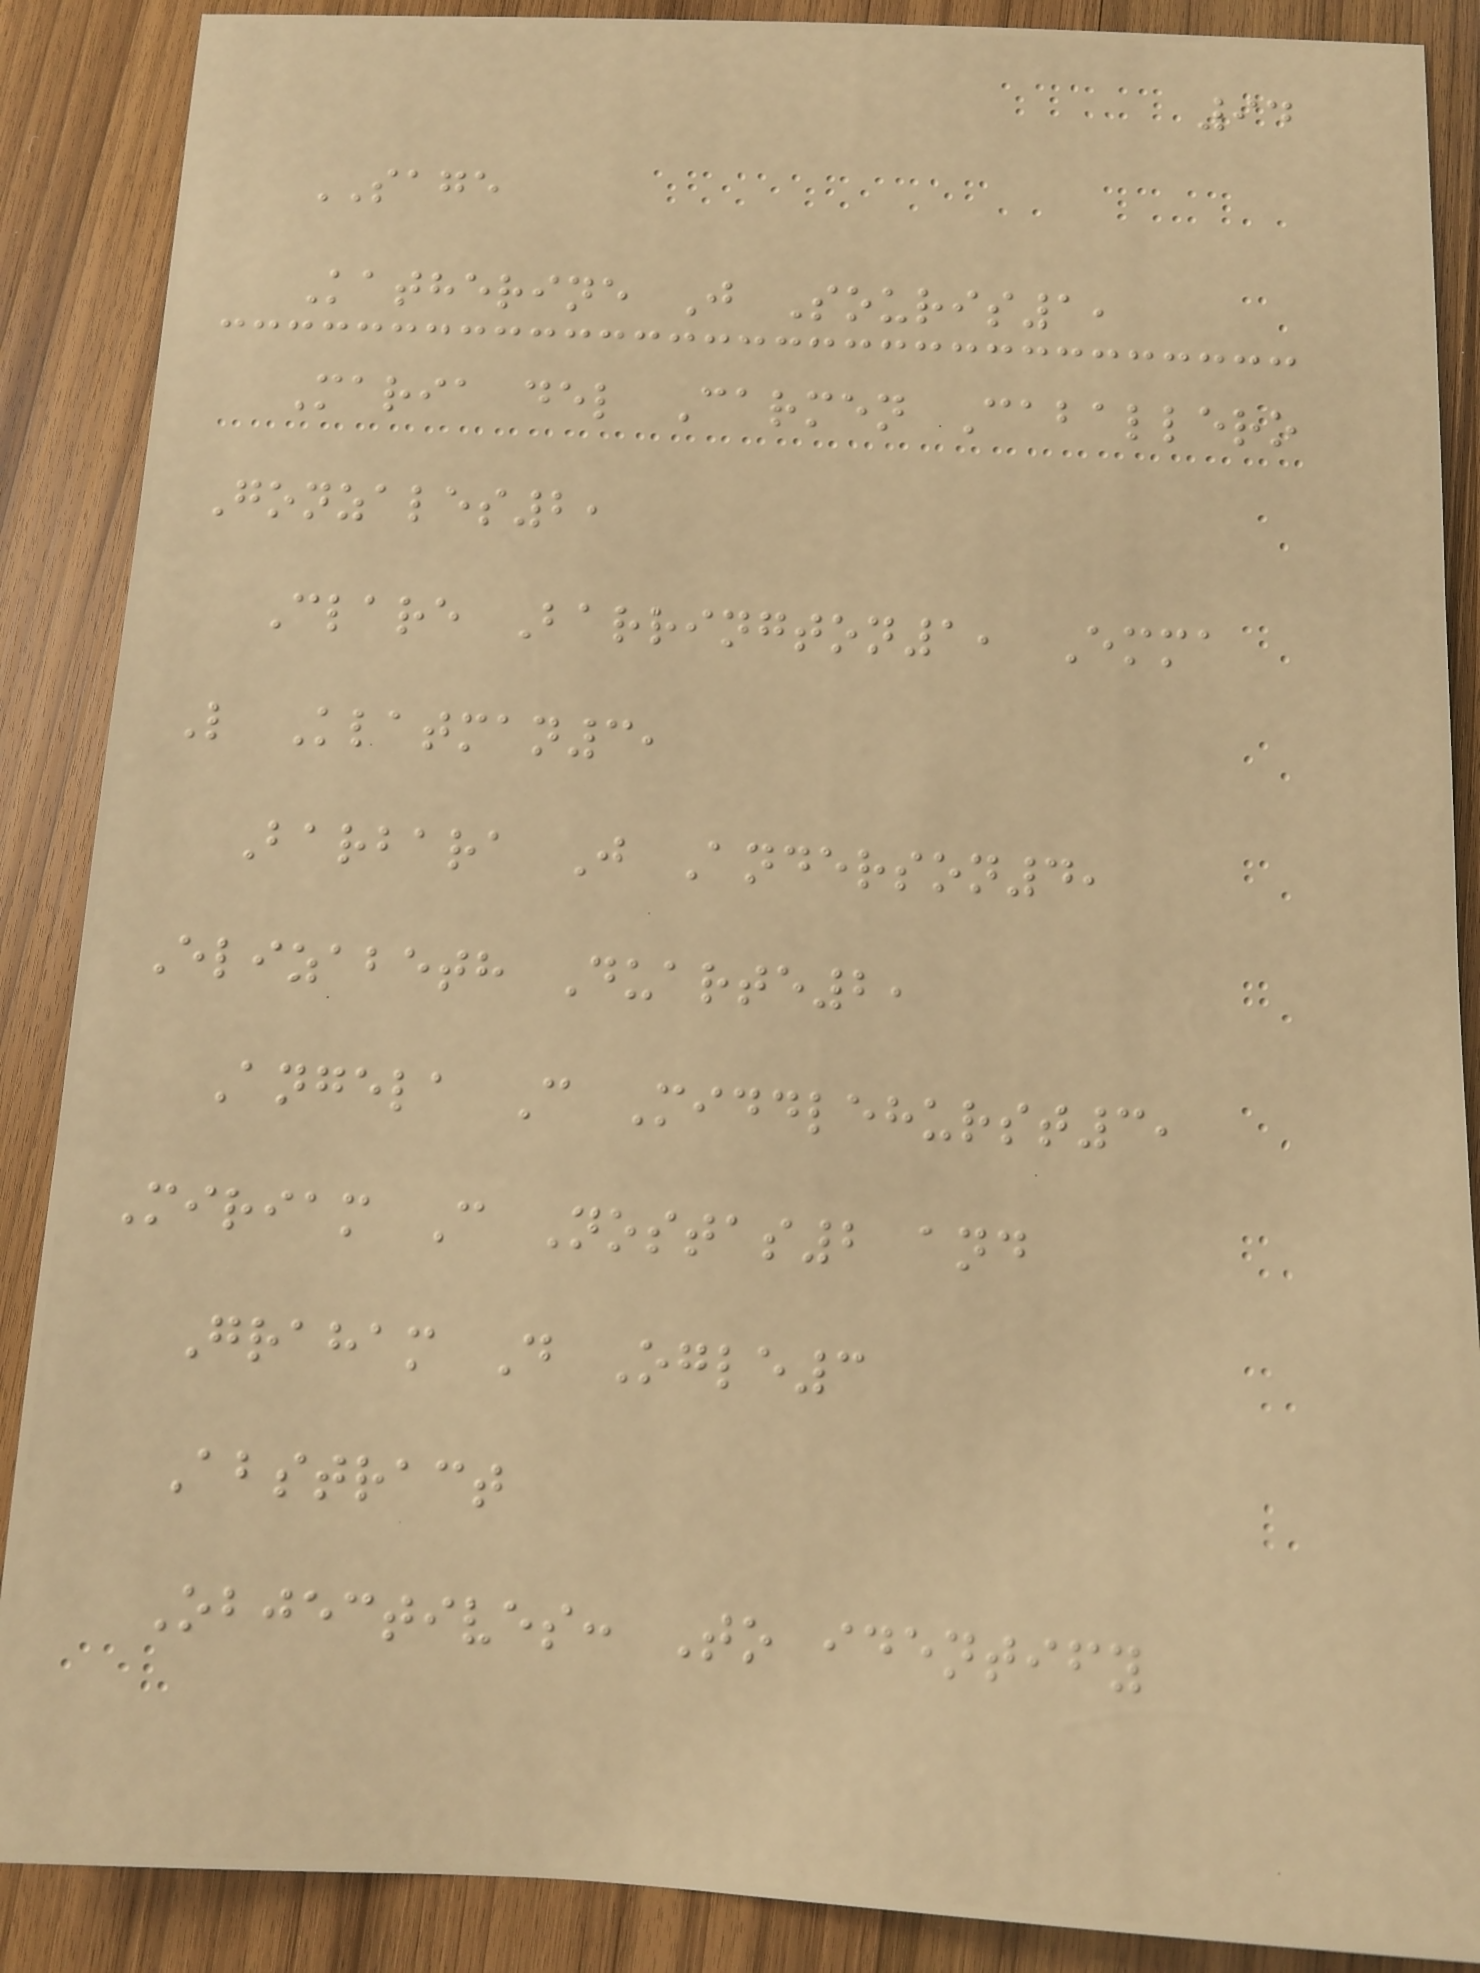94
SAGE
Katherine J Souris1,
Maria del Carmen Caballero
Gonzales2,
Clare Barrington1, Emma
L Klatman3,
Barbara J Anderson4,
Elizabeth Duarte2,
Angela C Middlehurst3,
Miriam C Nostas2 and
Graham D Ogle3
Abstract
Objectives: To identify
